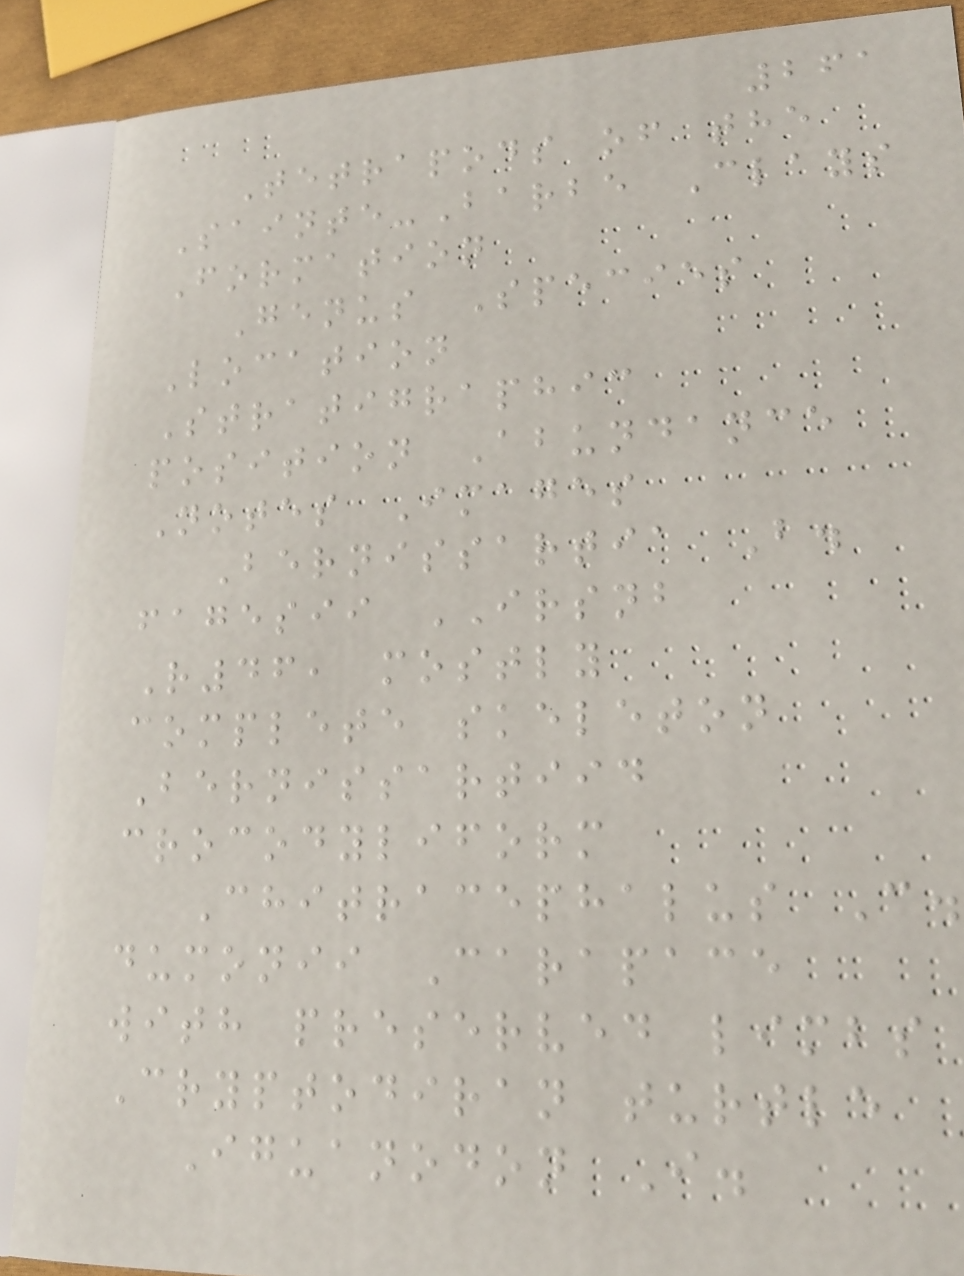261
Tetrapods of the
Sainte-Barbe Clays
Formation
Genus Species
Location
Stratigraphic
position Abundance
Notes Images
Bernissartia B.
fagesii IRSNB
R46, mostly
complete skeleton
Bernissartiid
crocodyliform
Chitracephalus C.
dumonii Carapace
with preserved limbs
Cryptodiran turtle
Iguanodon I.
